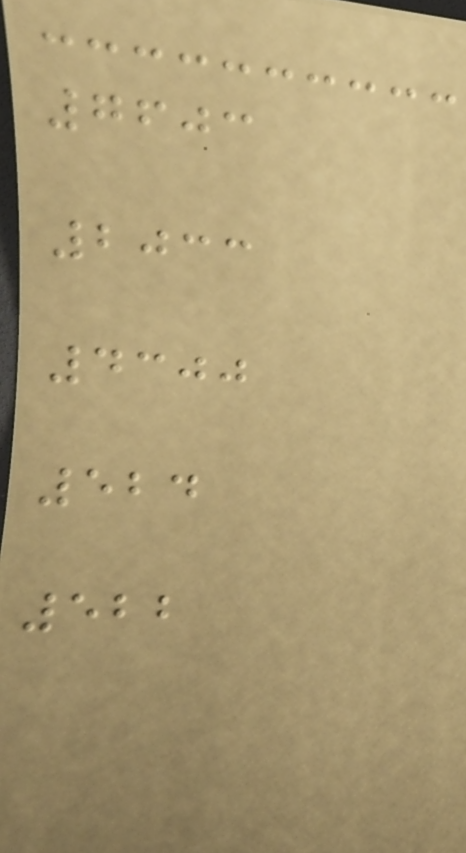7603
2033
4300
524
522
